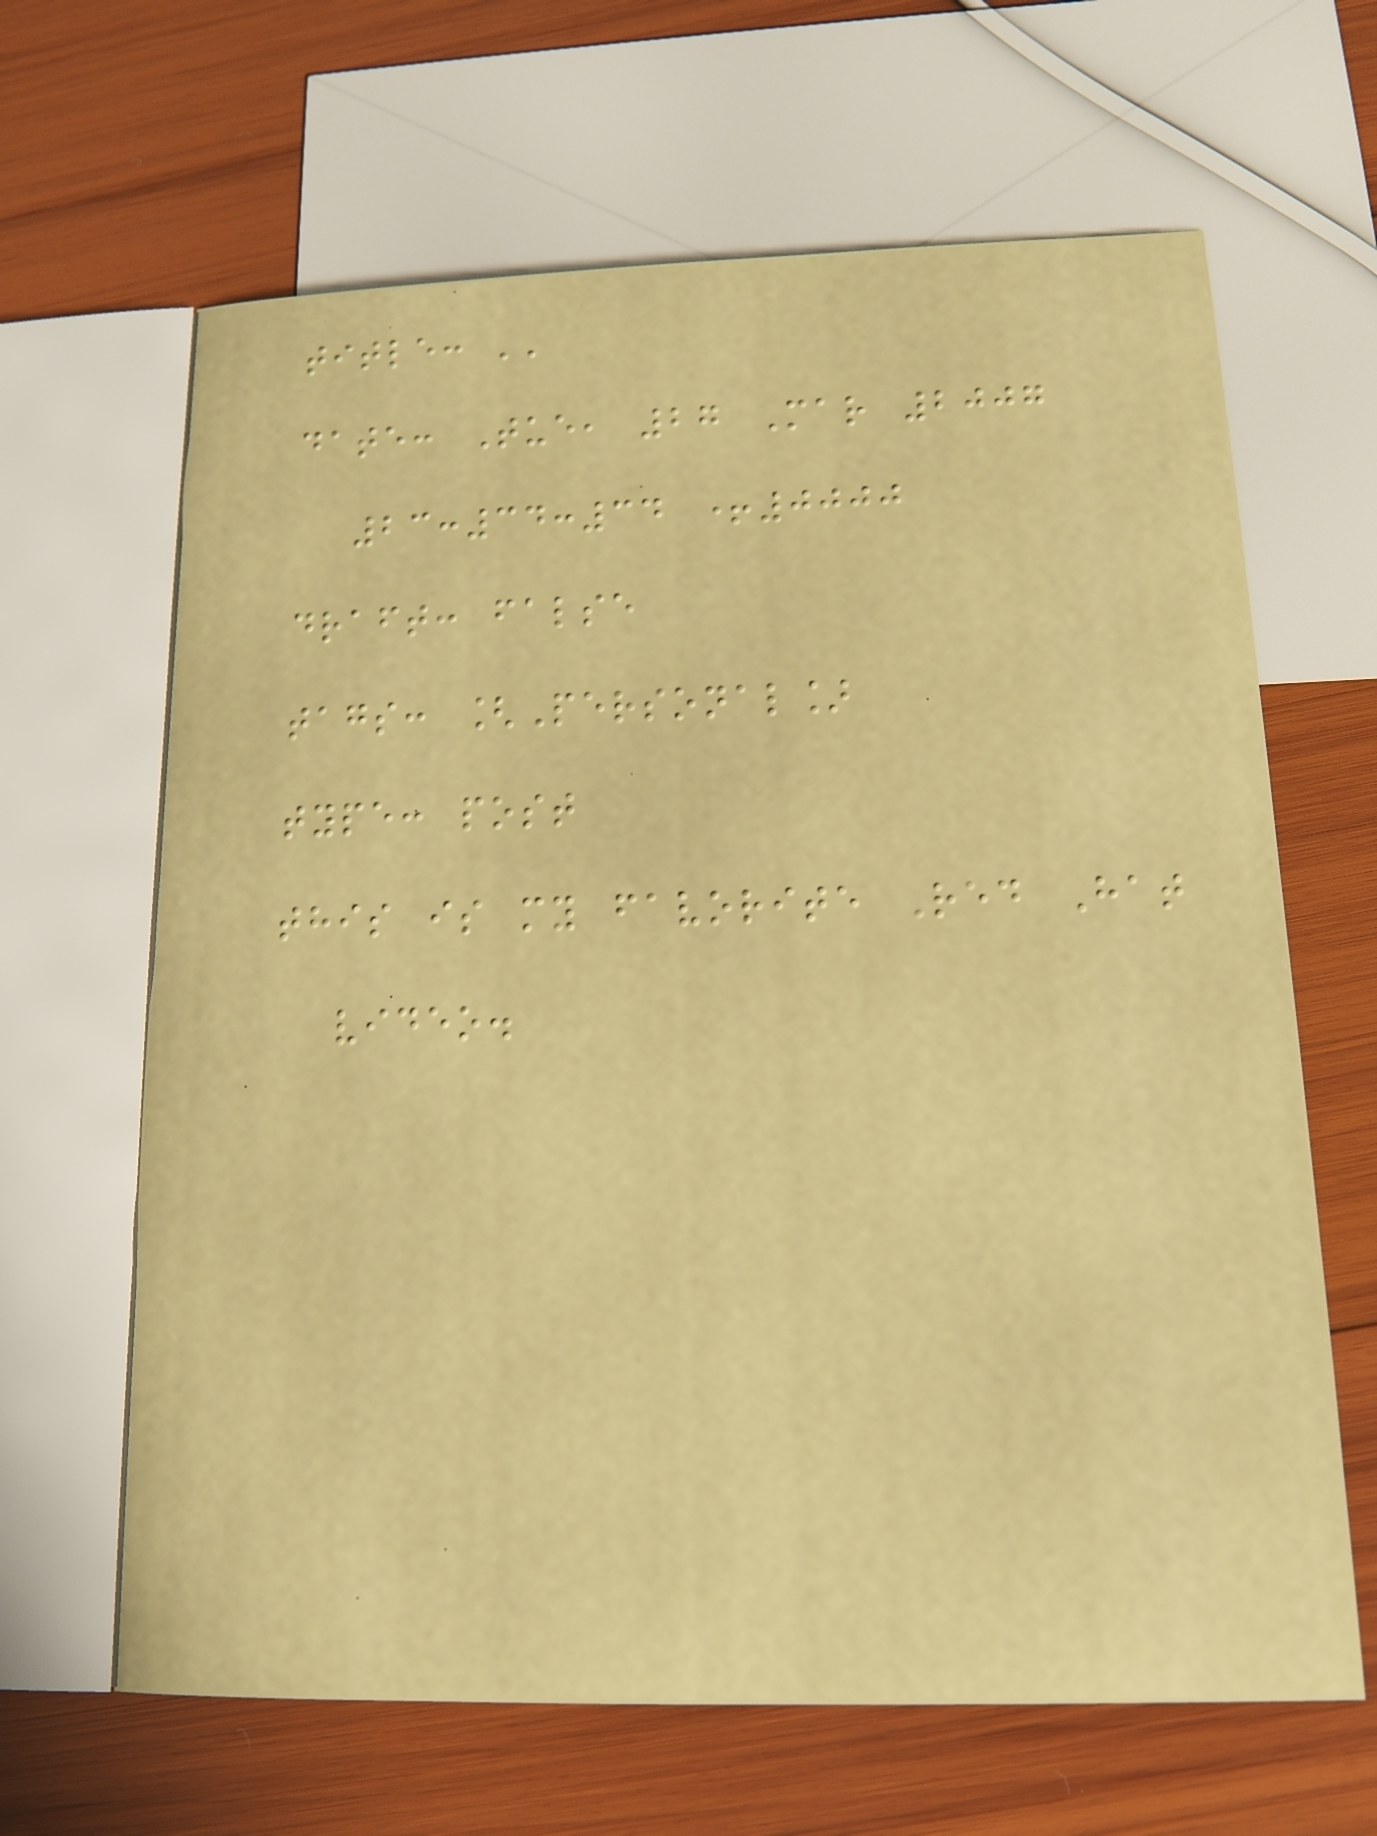title: ''
date: Tue, 27 Mar 2007
23:34:34 +0000
draft: false
tags: [Personal]
type: post
this is my favorite Red Hat
video.
